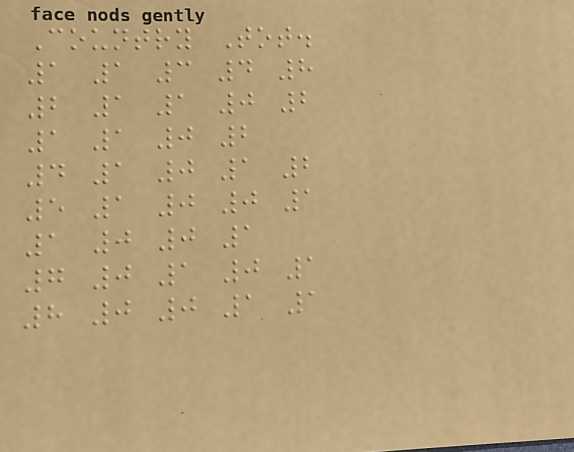Country Tot.
1 1 3 4 8
2 1 1 0 2
1 1 0 2
4 1 0 1 2
5 1 0 0 1
1 0 0 1
7 0 1 0 1
8 0 0 1 1
